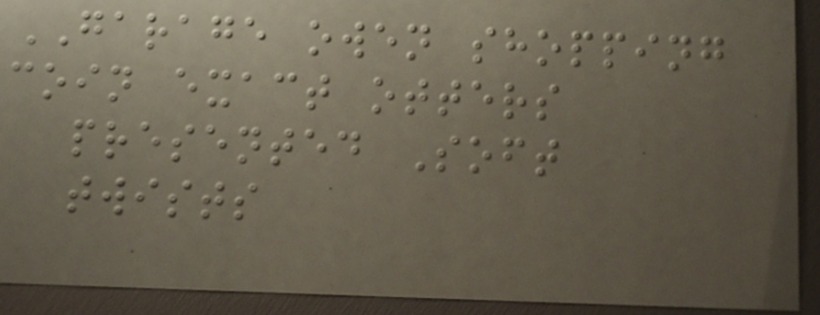GARAGE owen shopping
coin exact otters
presented Soft
twists
